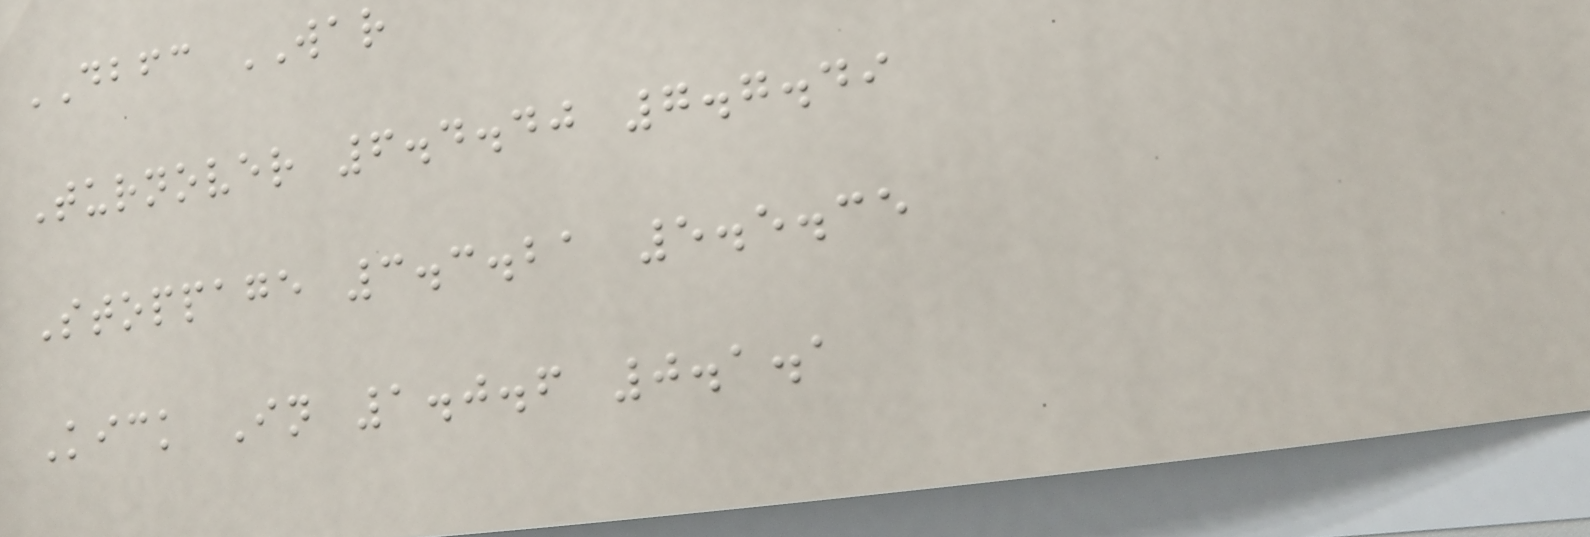DBFC WAR
Turnover 6.4.40 7.7.49
Stoppage 3.3.21 5.5.35
Kick In 1.0.6 0.1.1
